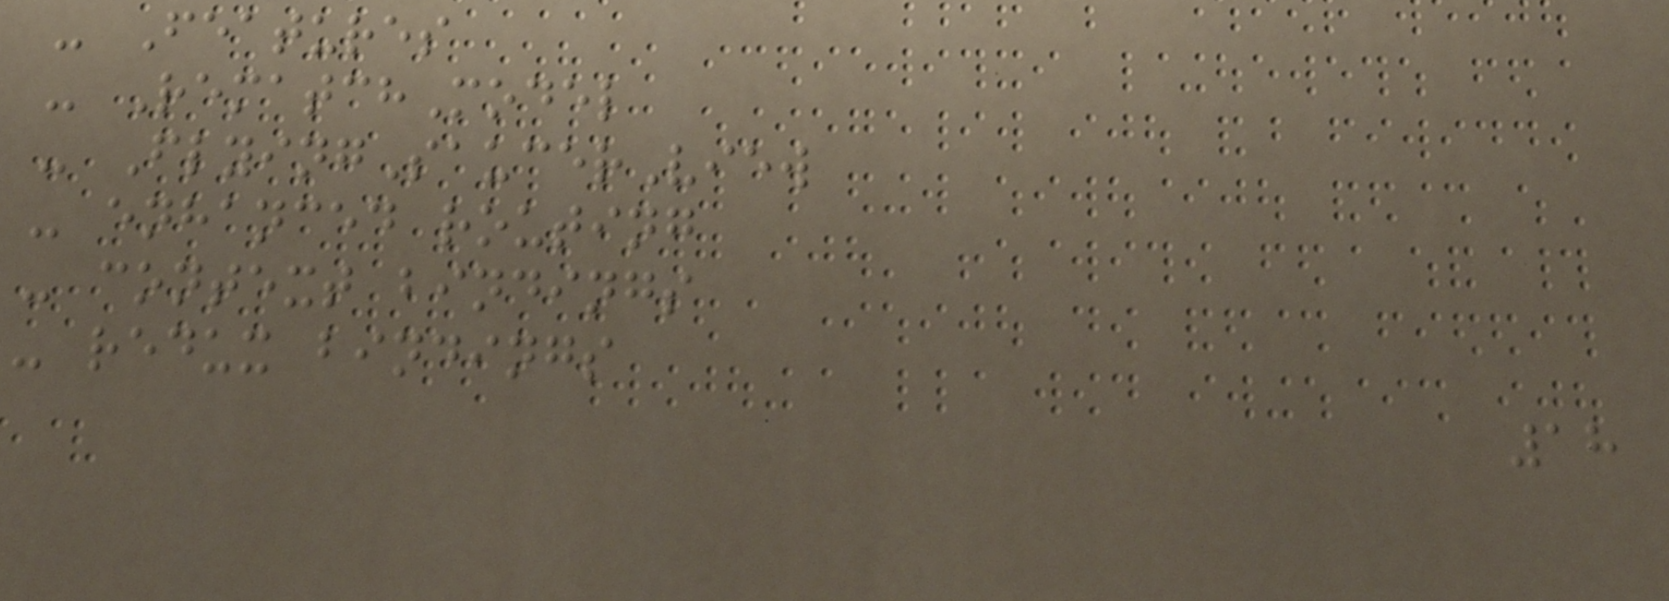- Features
- RematchModel
- FlyingSaucerView
- enhanced routing
- context bindings
- redux bindings
18
